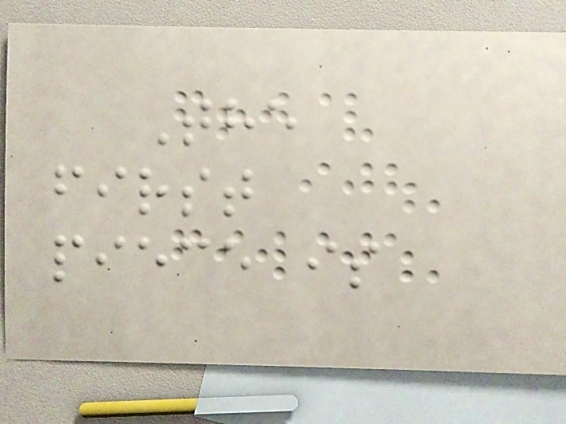The
first
piece is
